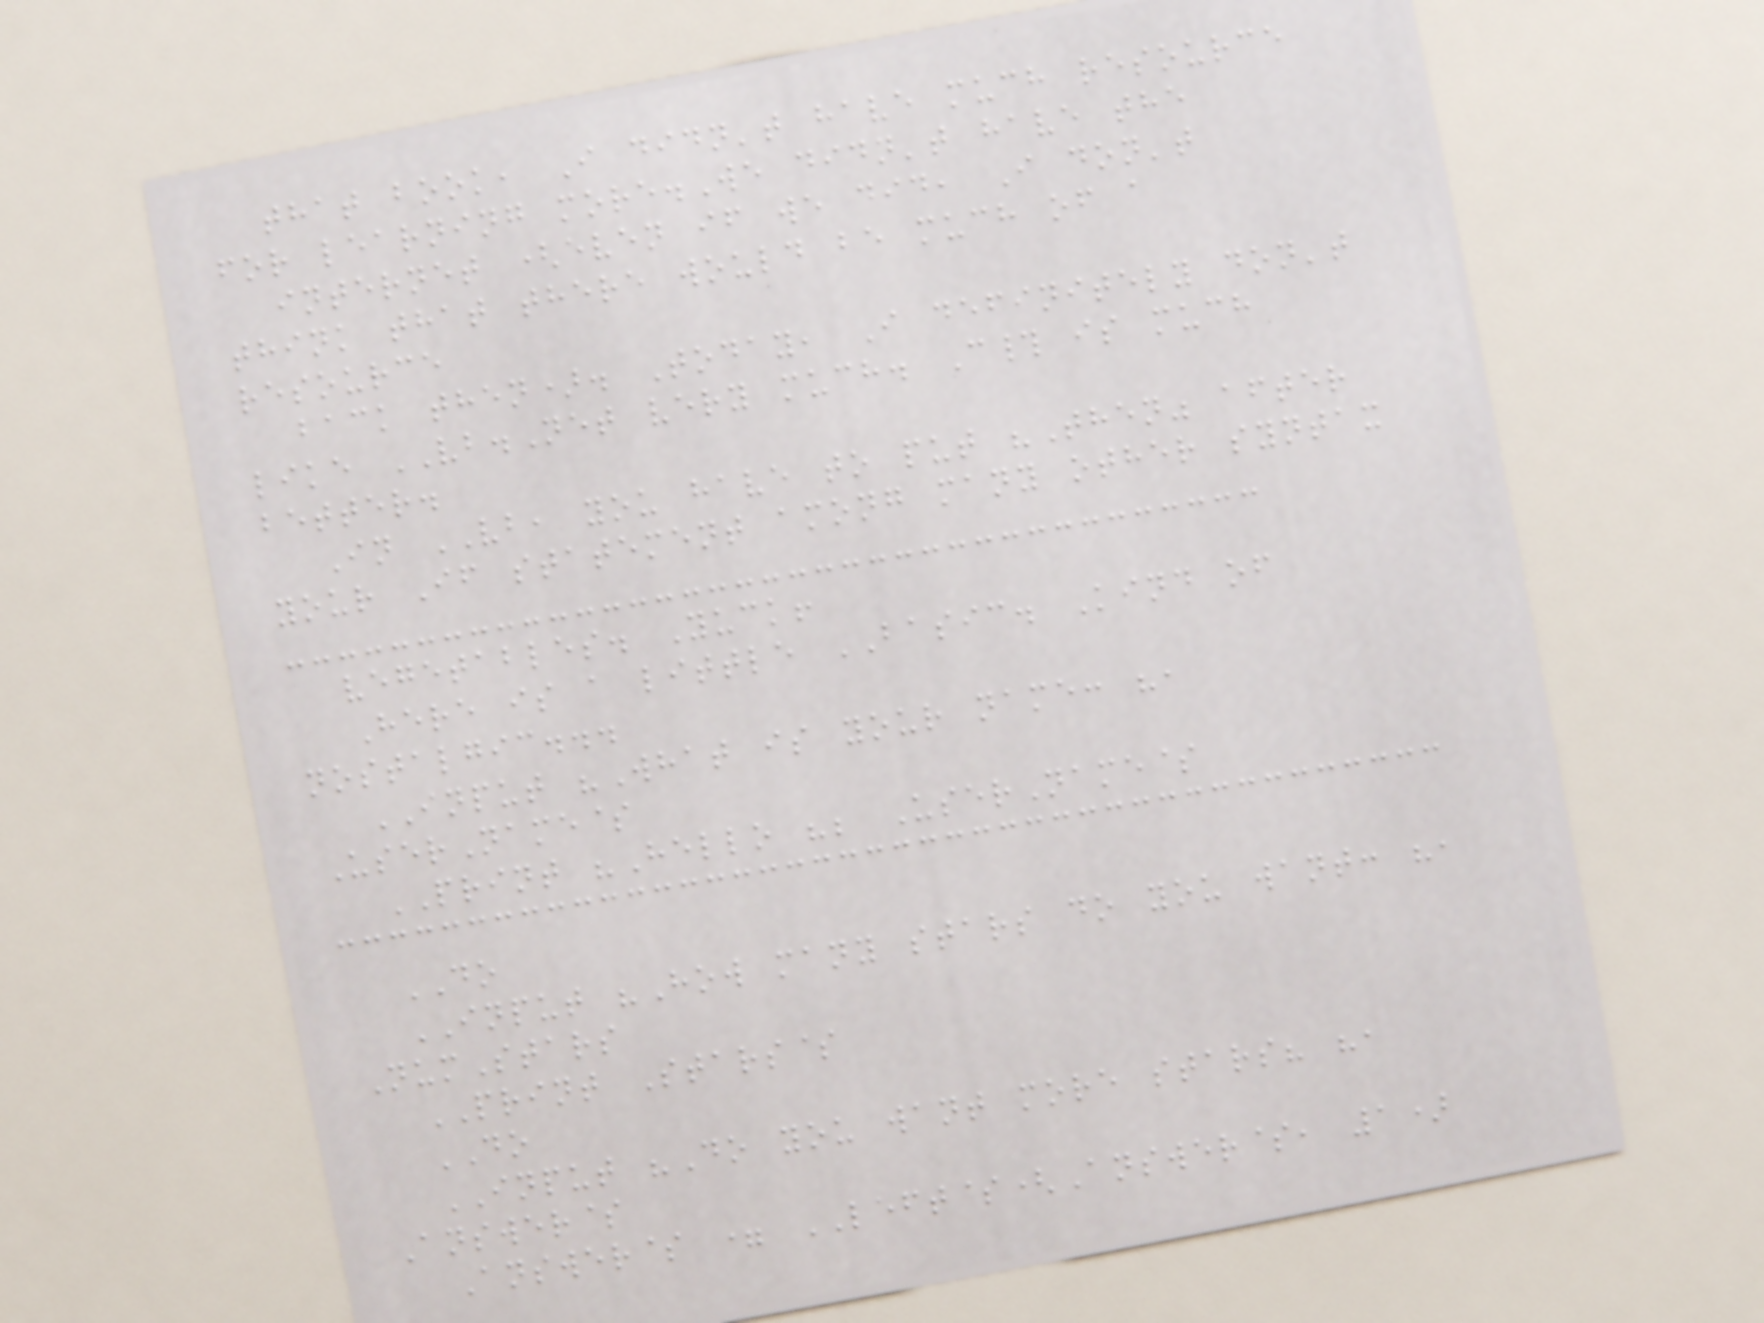that book, I didn't have much resource
for learning more.We didn't have the
internet (even if we did, I don't
think that there would be much of a
resource
back then). Today, I definitely don't
like VB.Net very much. C# is much
better.
In VB, you have to put "Then" after
your If statement among many other syntax
vegetables. Yuck!
Here is a little BASIC. Kind of
nostalgic...
INPUT "What is your name: ",
UserName$
PRINT "Hello "; UserName$
DO
INPUT "How many stars do you want: ",
NumStars
PRINT Stars$
DO
INPUT "Do you want more stars? ",
Answer$
Answer$ = LEFT$(Answer$, 1)
